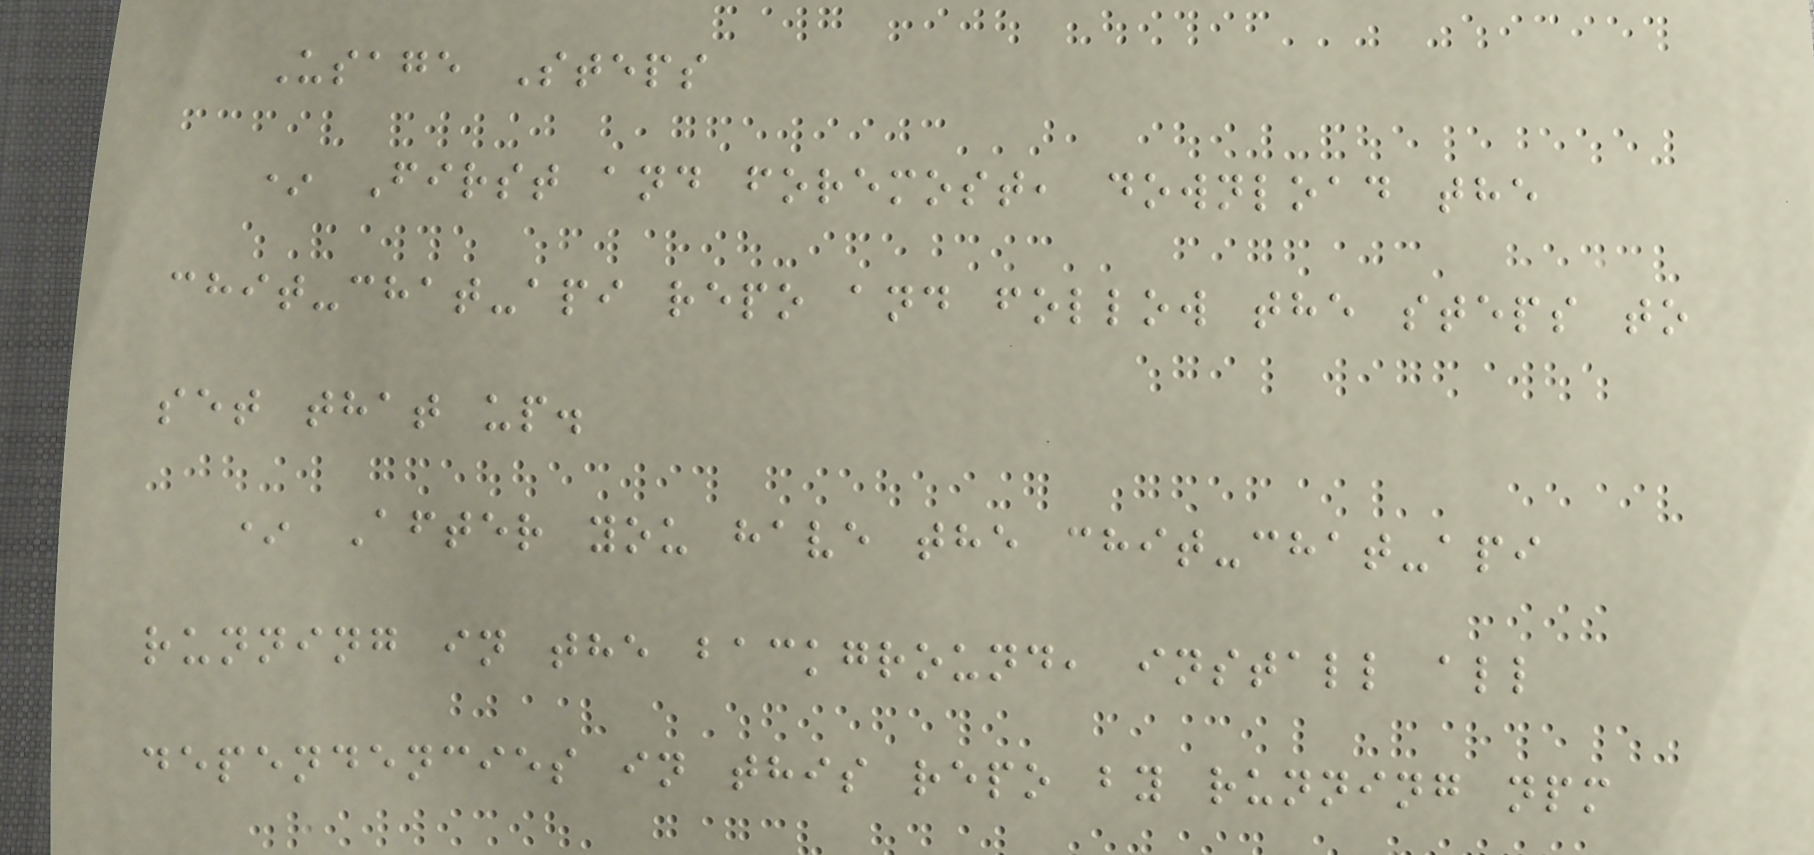Usage Steps
* First and foremost, download the
chit-chat-api repo and follow the steps to
set that up.
* After you have the chit-chat-api
running in the background, install all
dependencies in this repo by running npm
